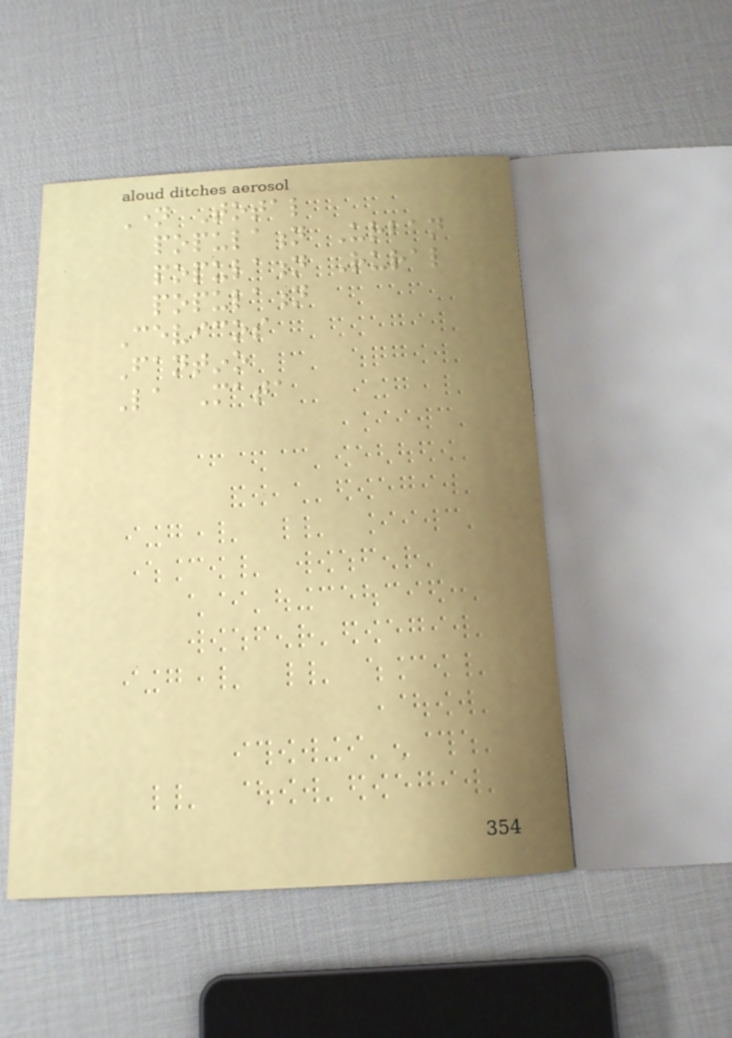Name Total
population Urban
population Rural
population
Cevicos
Fantino
La Mata
